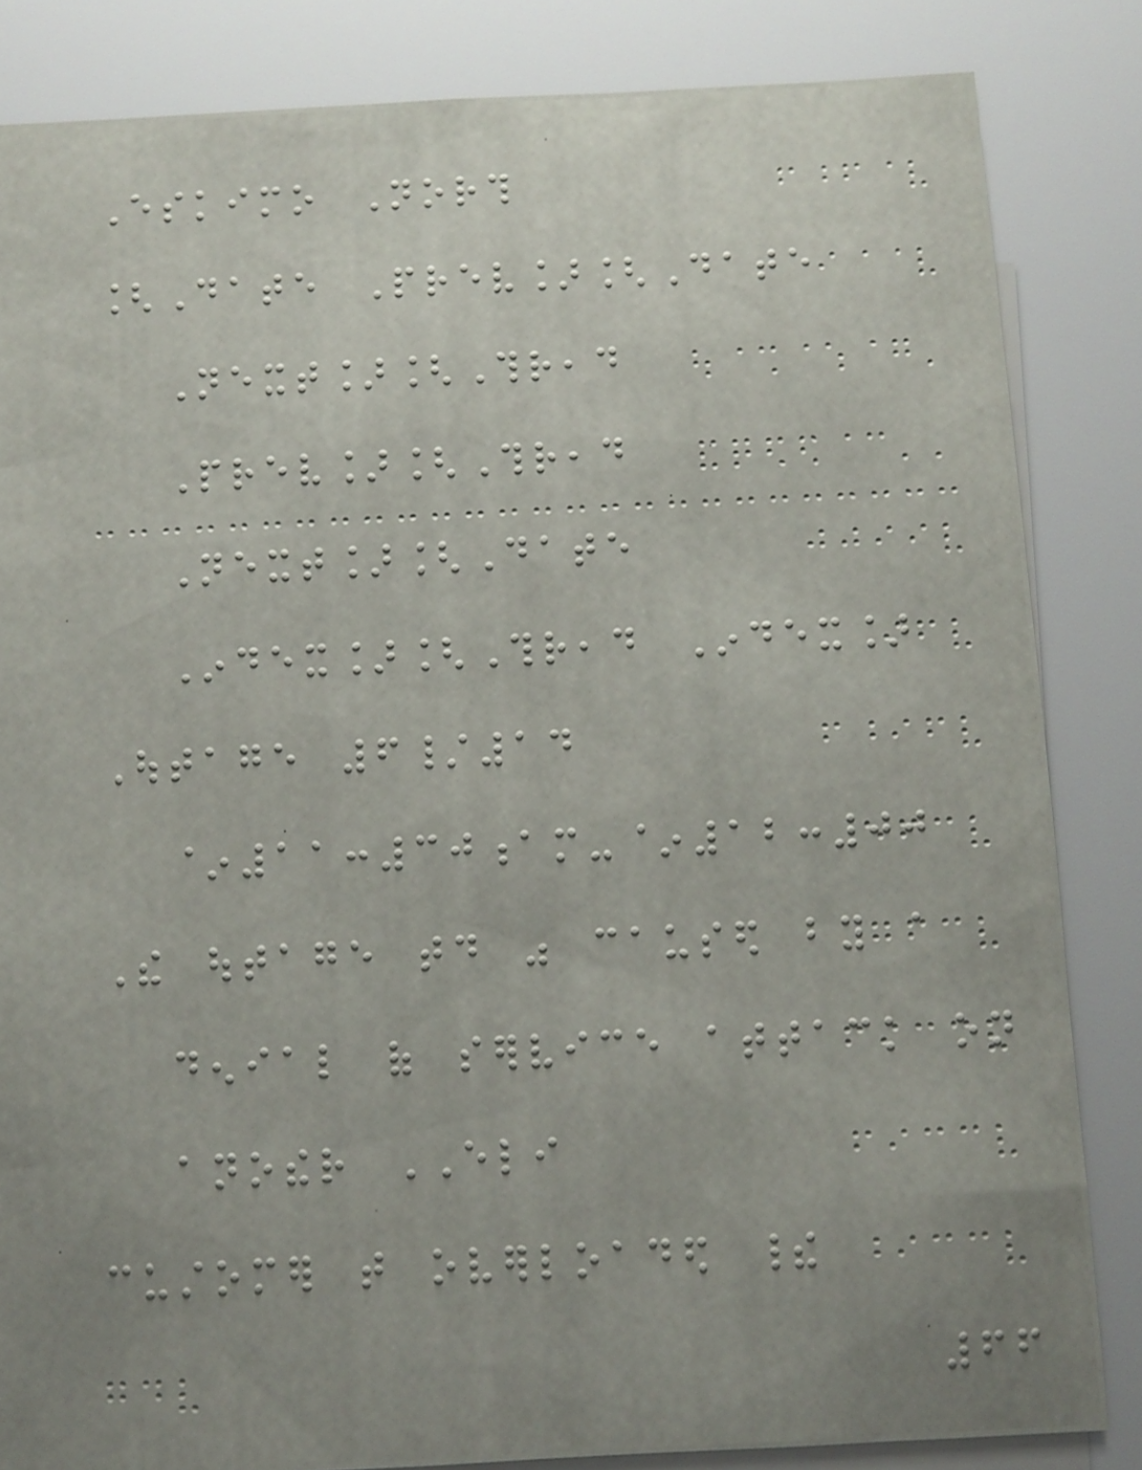Eskimo North
[Date Prev][Date
Next][Thread
Prev][Thread
Next][Date
Index][Thread Index]
Outage 6/14
~11:30am-~12:00
The outage today was caused by a
denial of service attack on
another ELI
customer that overloaded their
66
